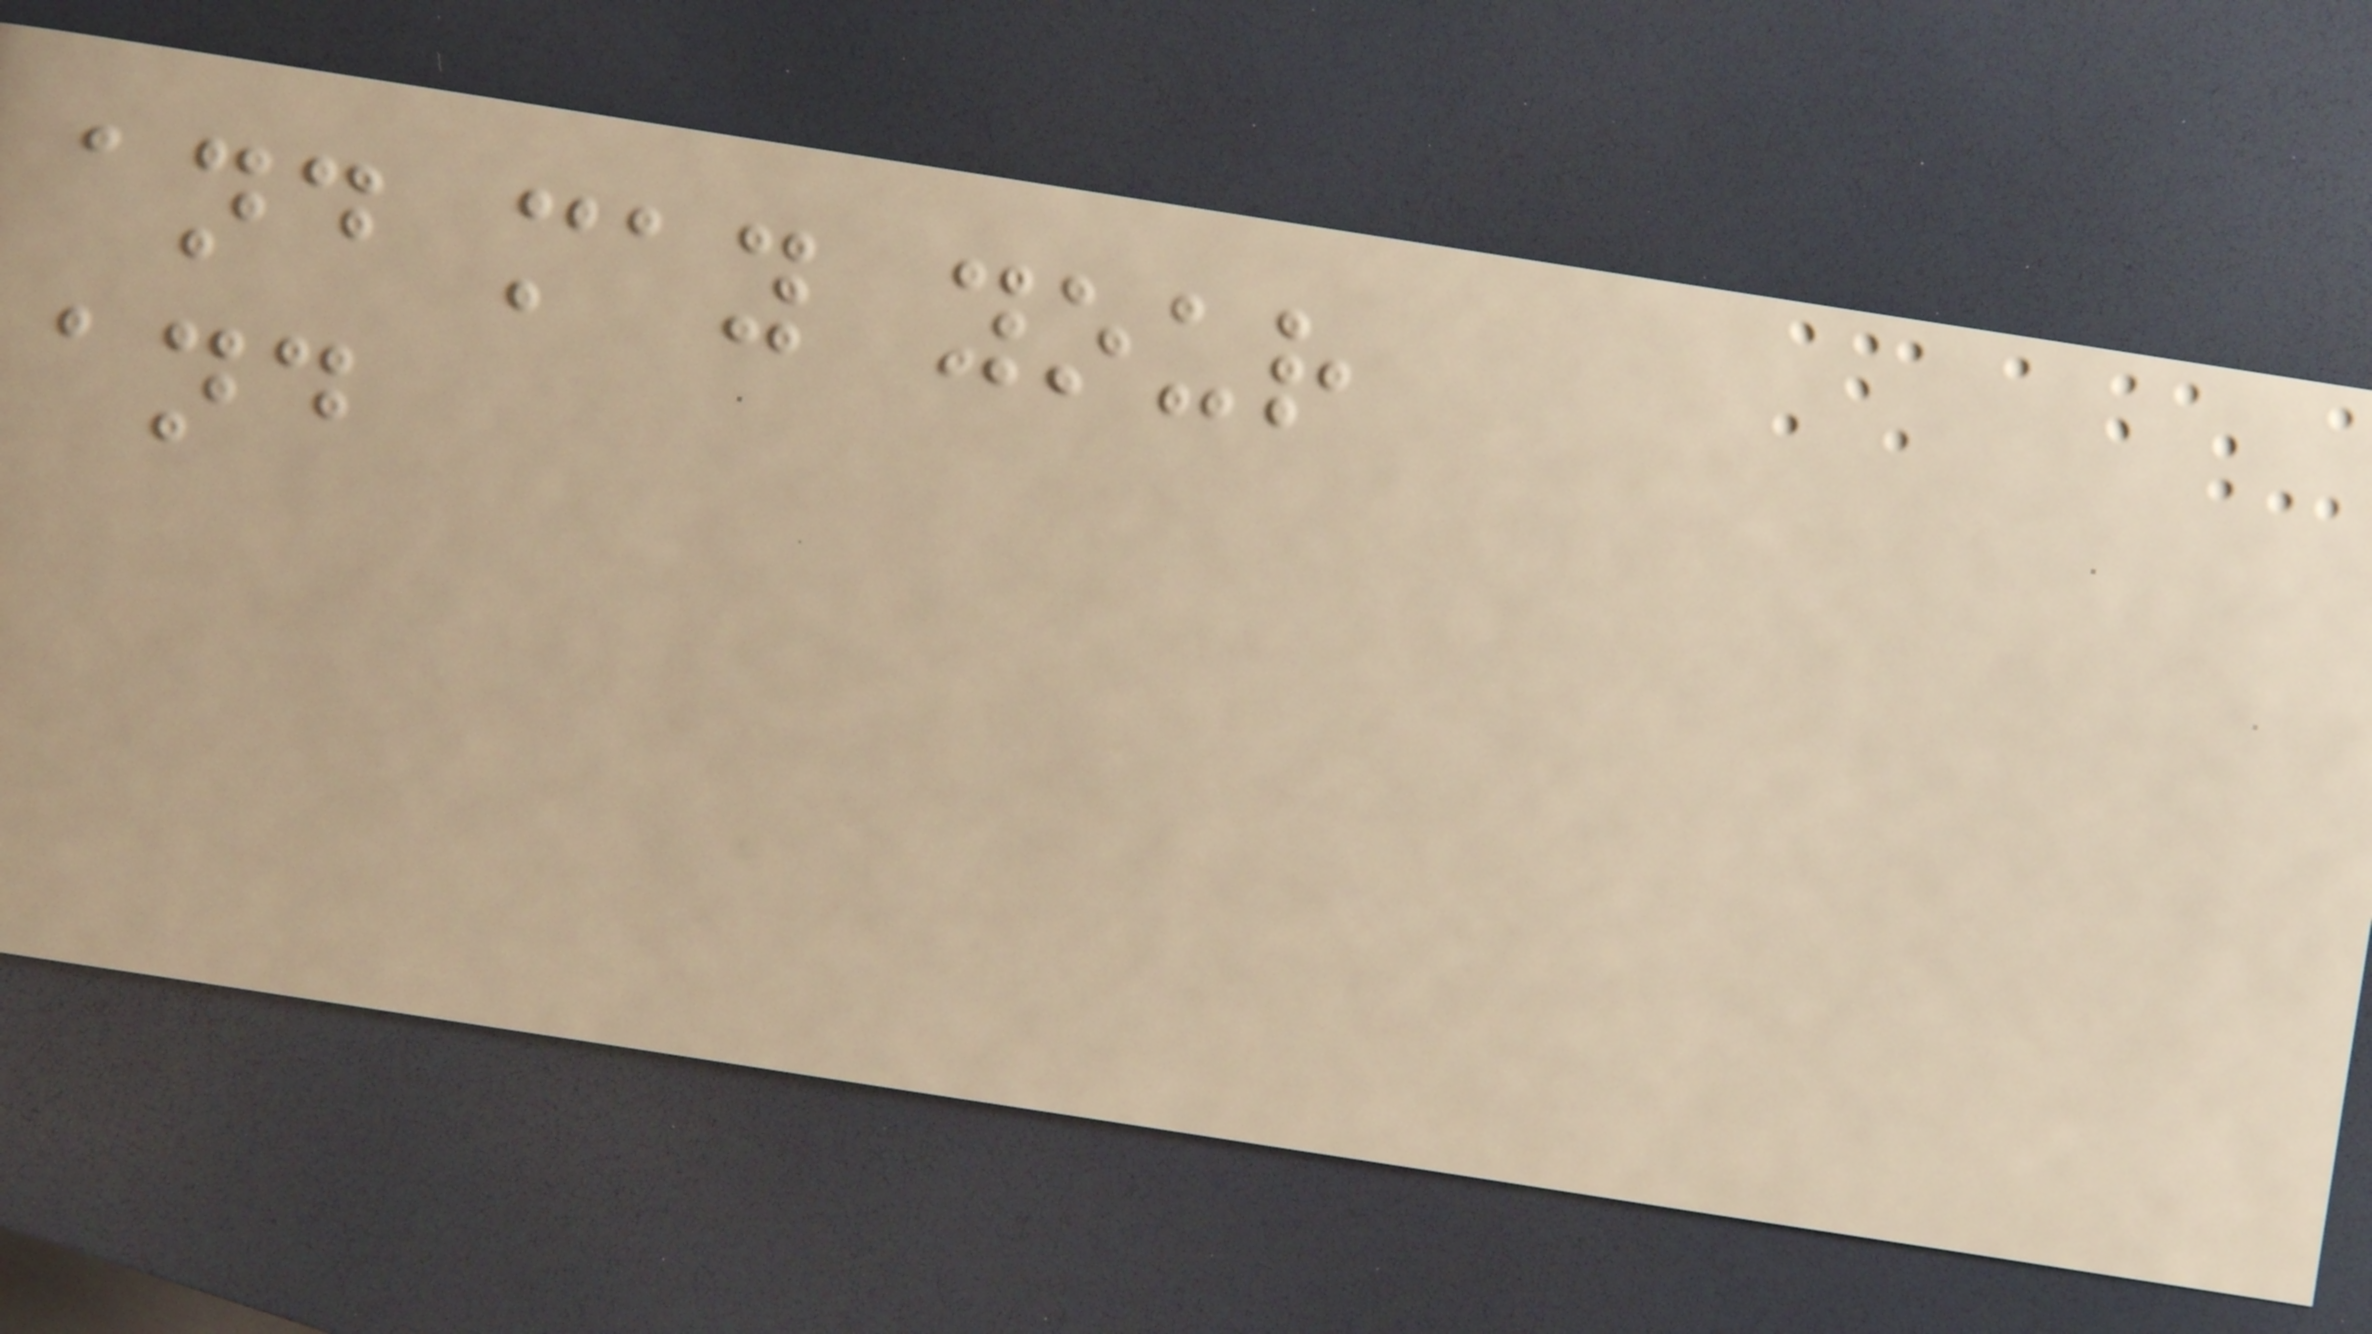and may your
and
